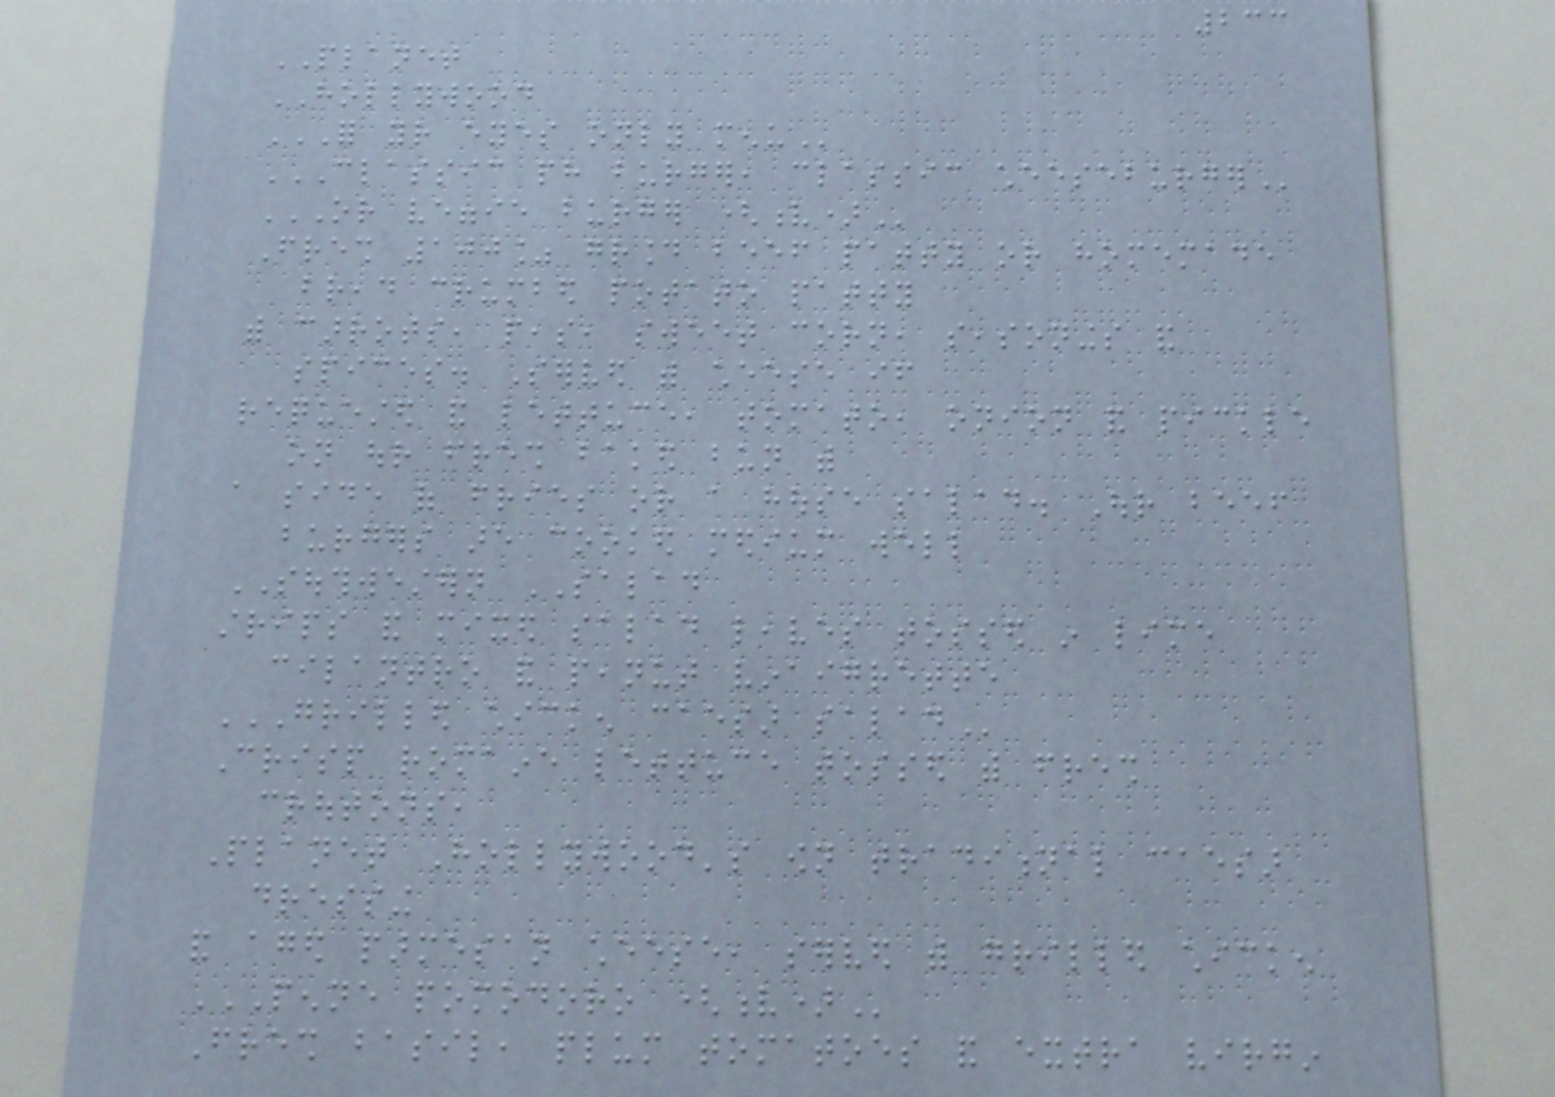233
PLANET
HOLLYWOOD
FOR YOUR EYES ONLY MENU
CLASSIC PH BURGER, CLASSIC CHEESEBURGER
OR VEGGIE BURGER (V)
Fresh 100% ground beef patty or homemade
bread crumbed potato patty
with carrots, peas, sweet corn, seasonings and
spices. Served with cheese if
requested and lettuce, tomato, onion and pickle
on our fresh baked bun with
a side of fries or a house salad. Our beef
burgers are cooked medium well
SOUTHWESTERN SALAD
strips and mixed salad leaves tossed in lime
cilantro and peanut vinaigrette
GRILLED CHICKEN CAESAR SALAD
Crisp romaine lettuce tossed with fresh
croutons,
Planet Hollywood's own traditional caesar
dressing
and aged parmesan cheese, served with grilled chicken
PENNE POMODORO (V)
Fresh basil, plum tomatoes and extra virgin
